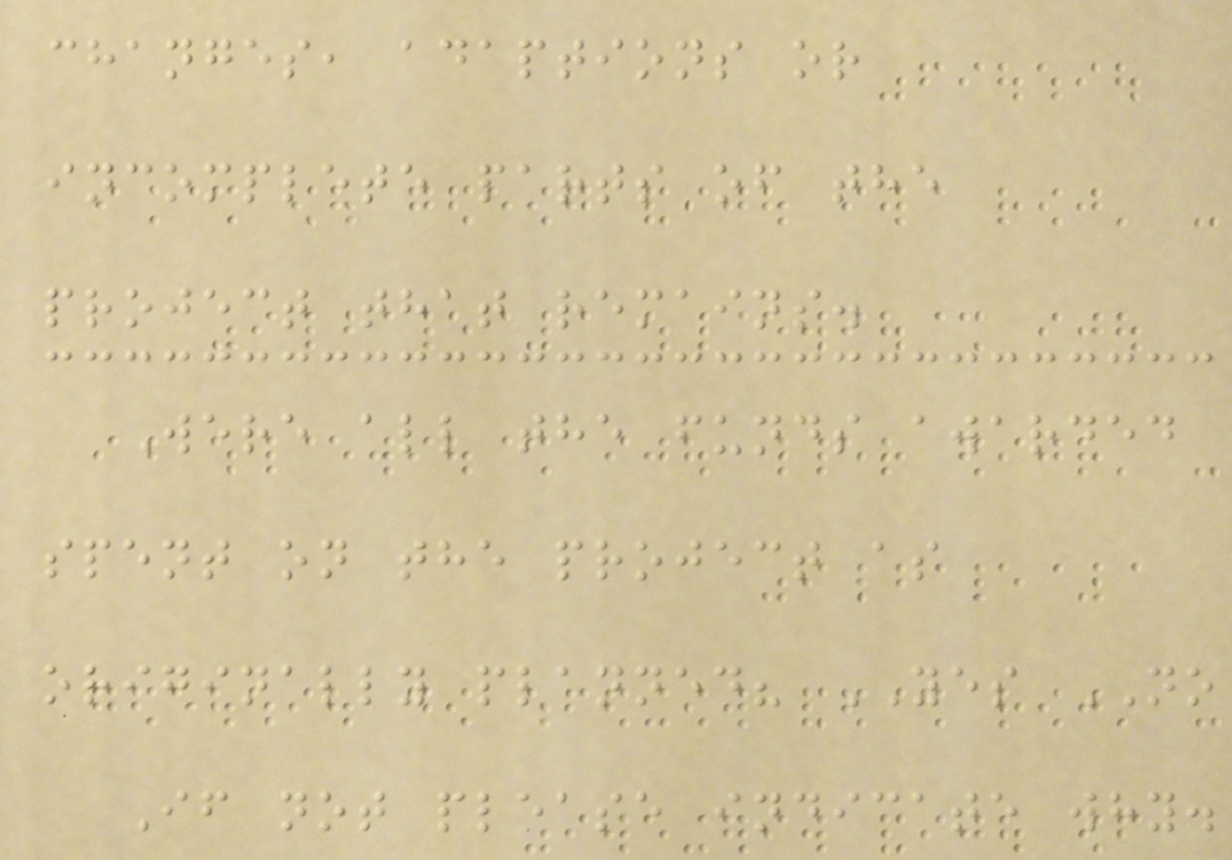changes, adaptions or
incomplete parts of the
project that remains.
Were all the funds awarded
spent on the project as
originally planned? YES NO
If not please indicate why.
